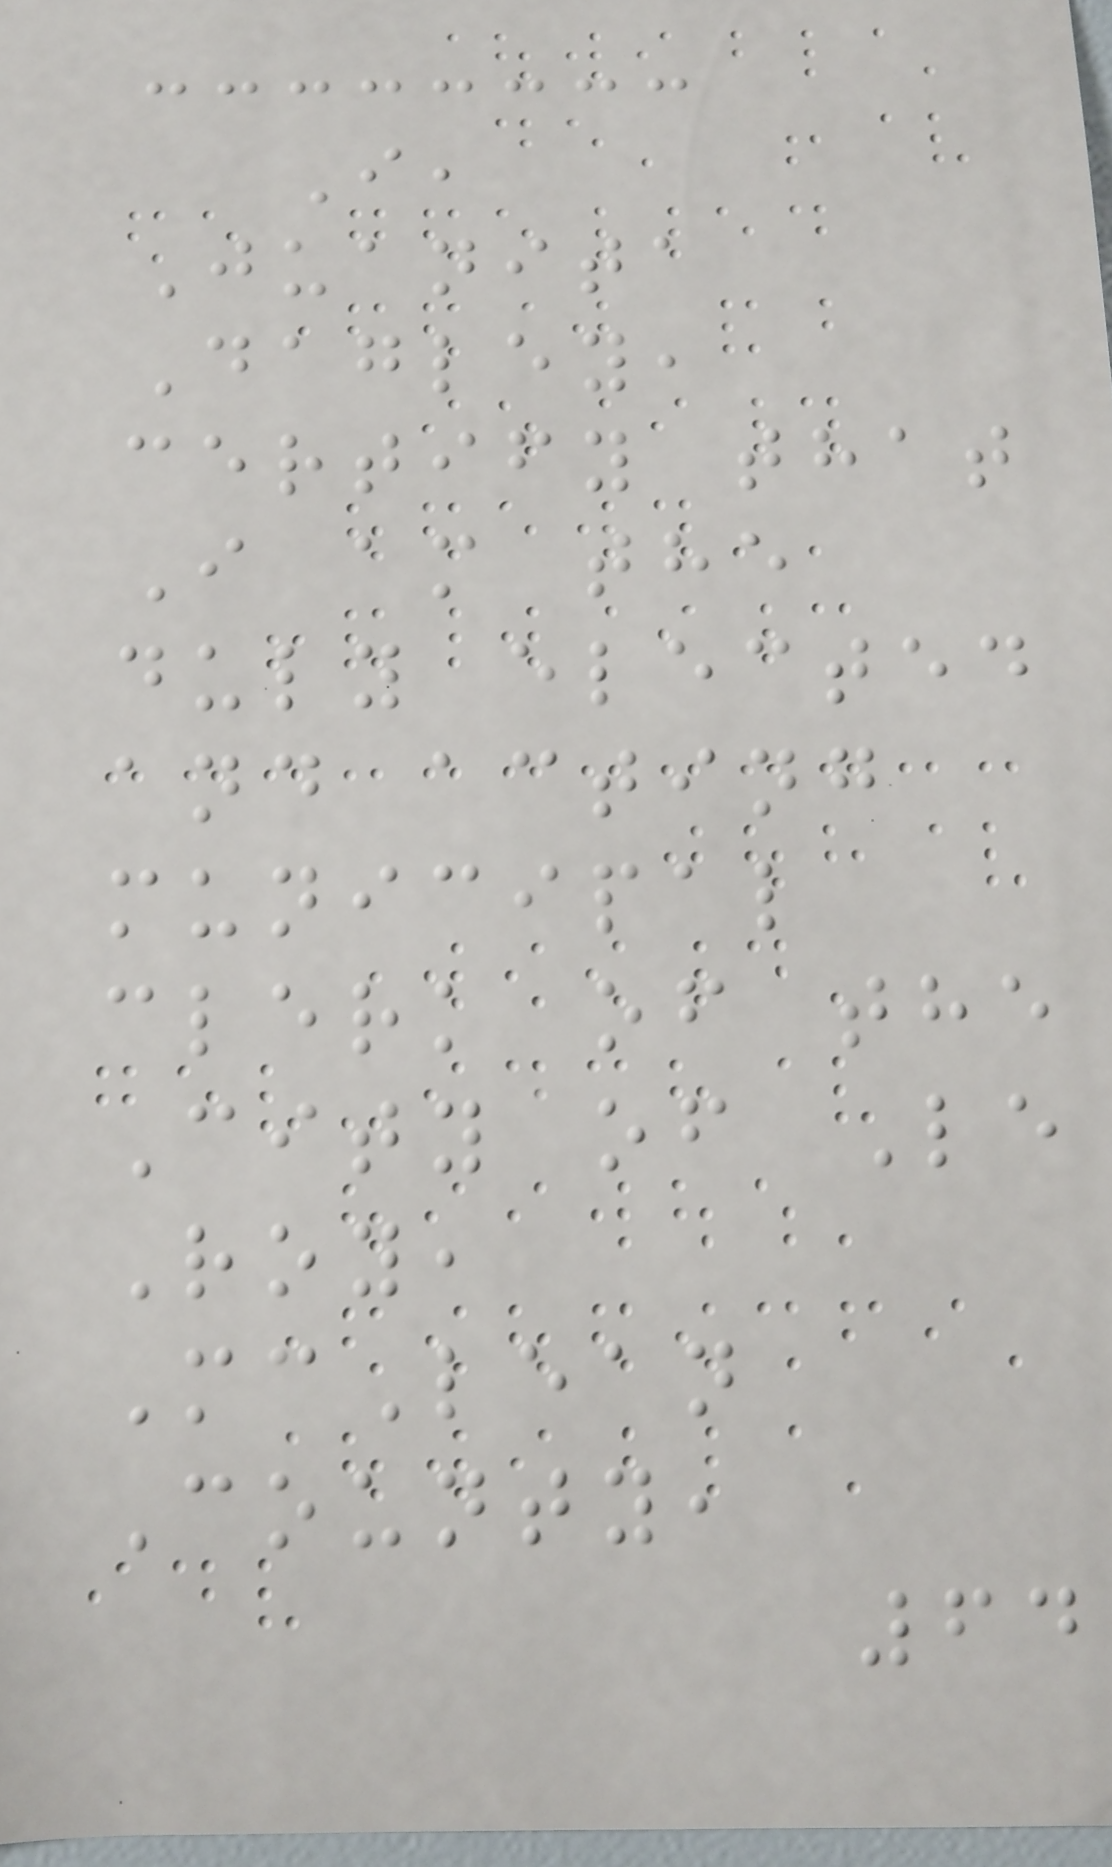I,
Juanita
Dagley,
certify that
I am the
duly elected
and acting
municipal
clerk of the
City of Le
Roy,
McLean
County,
64
